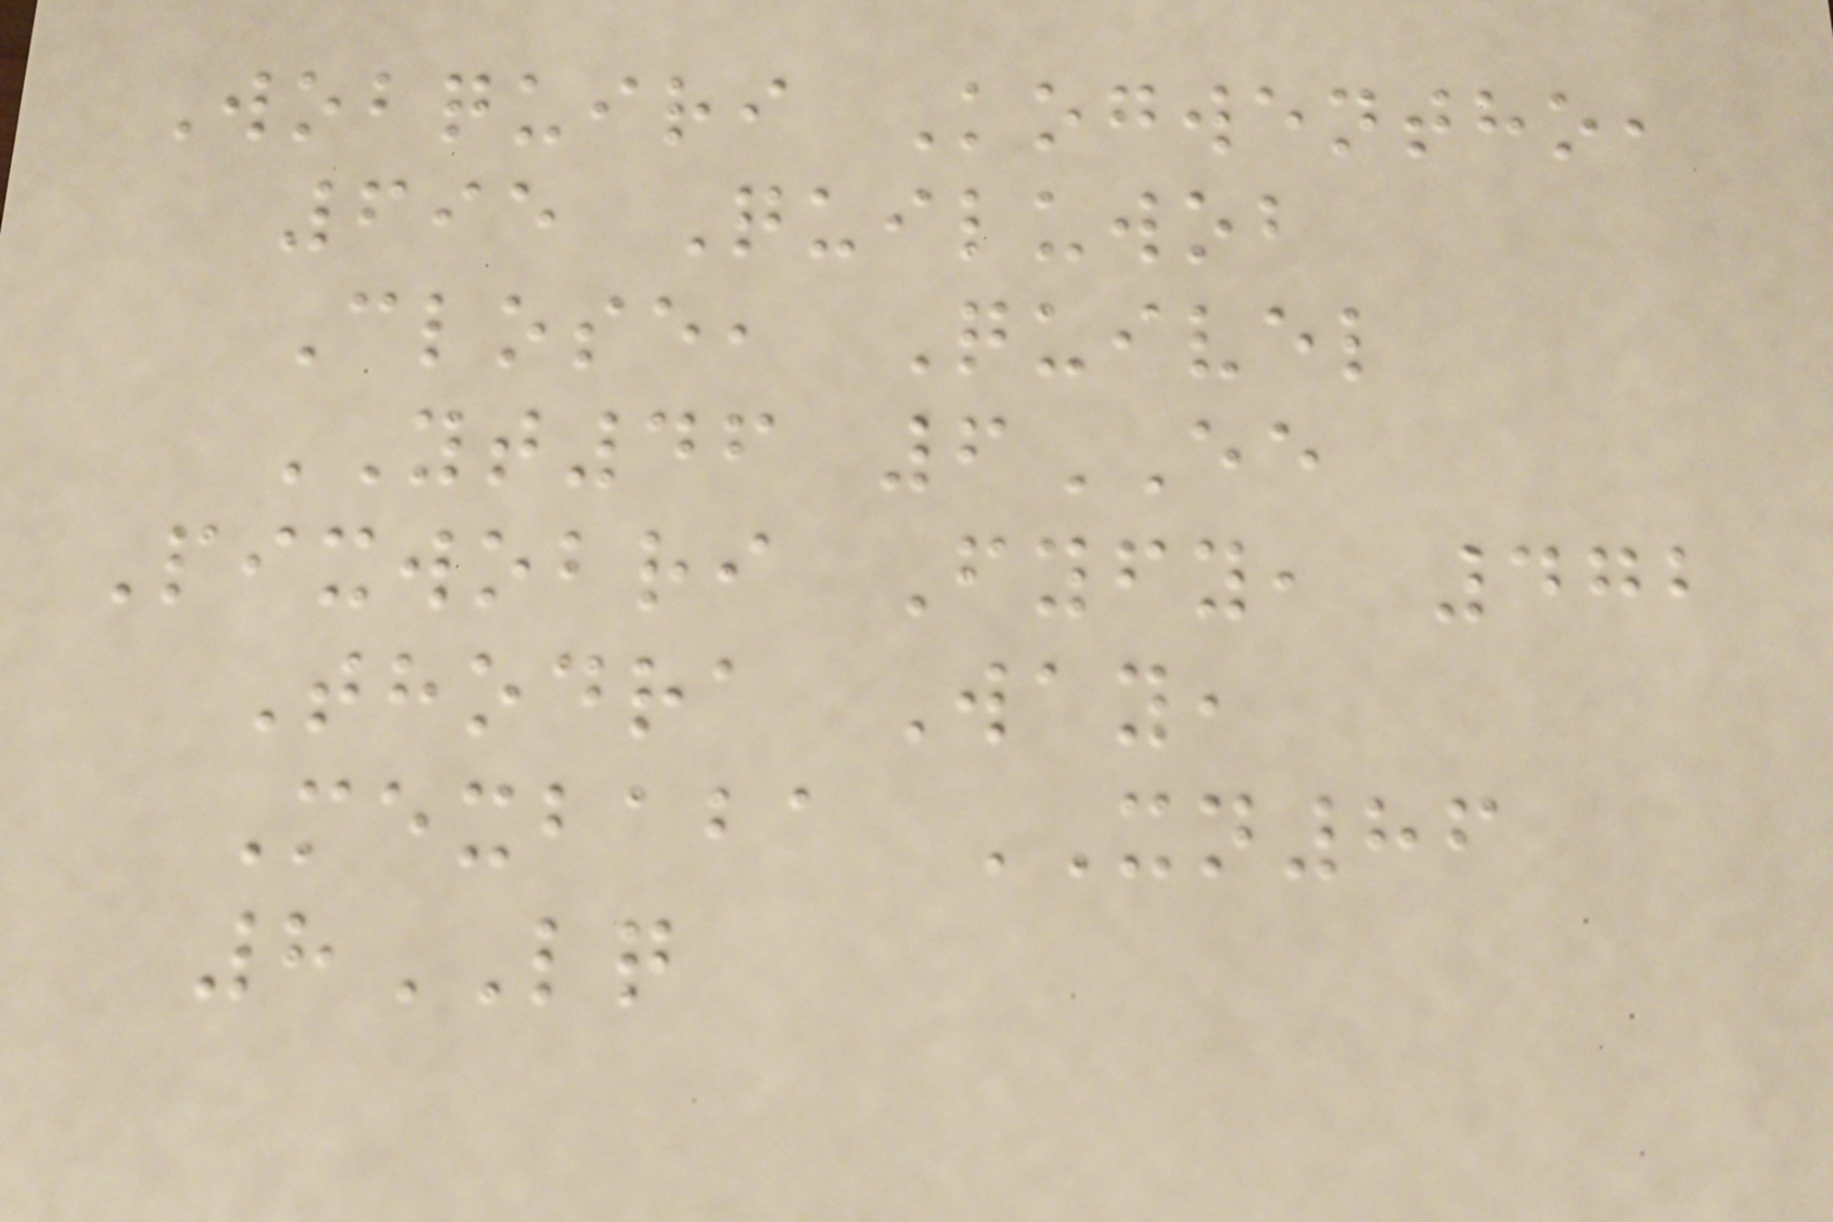Wobquiri Kogwentho,
695 Quiluwob
Close, Quivel
YT46 6EE
Pixwobri Fyfy, 472
Thodra Way,
Mexbaba XN86
8LQ
